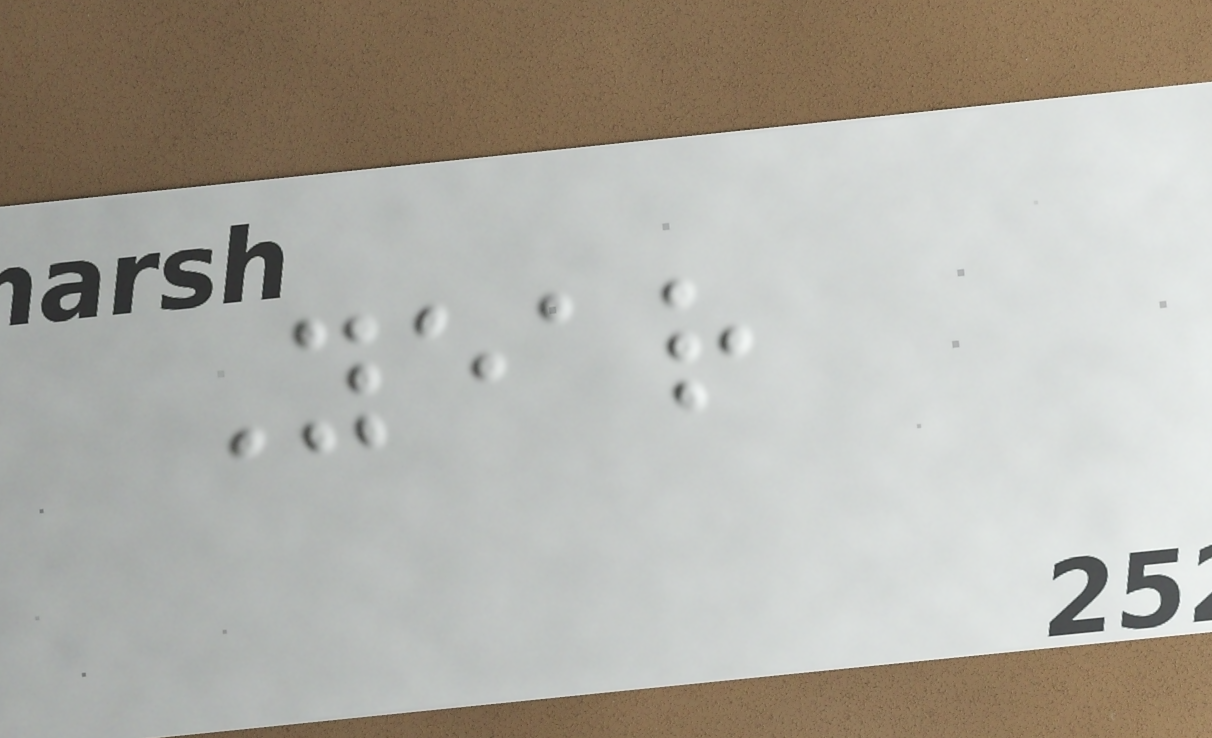Year
